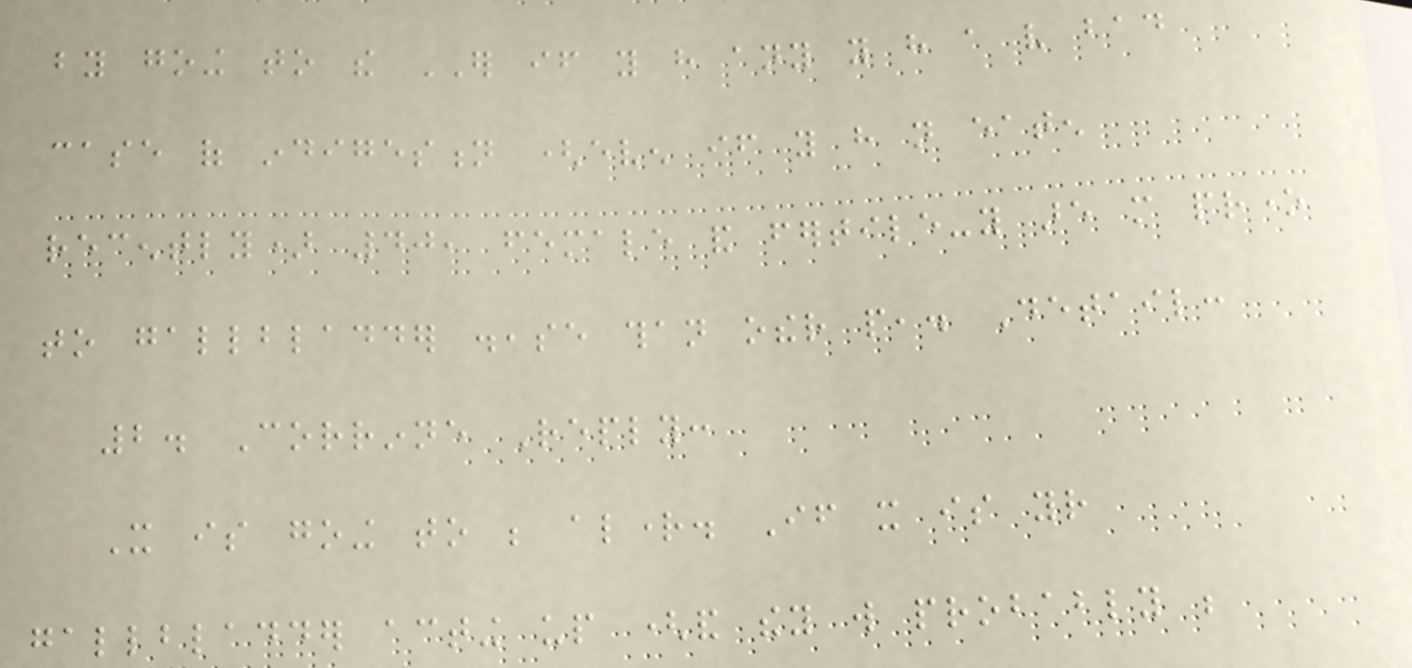by going to the ER if you have any you have a very bad
case of indigestion (even if you have not eaten
recently) 40, female and fertile-you are more prone
to gallbladder disease than other people,. Detail:
2. Corrinne Reply:
It is going to be alright. If it is your
gallbladder acting up (and they will probably be
